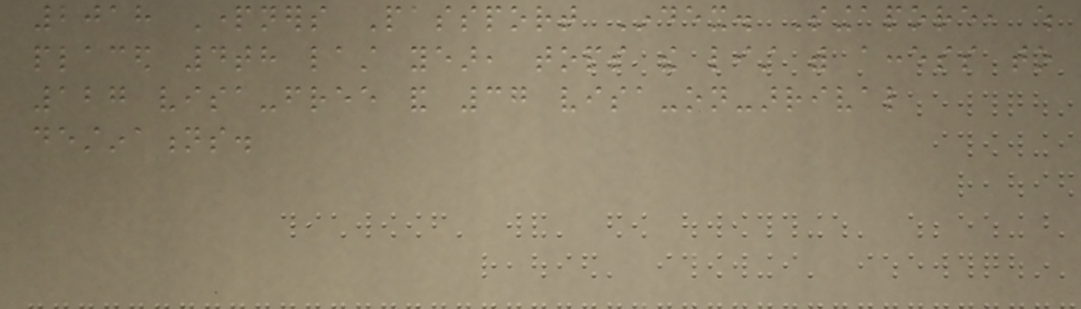2018 Partners Passport Index. Singapore, which
placed 4th last year, tops the list with access to
127 visa-free and 37 visa-on-arrival
destinations.
